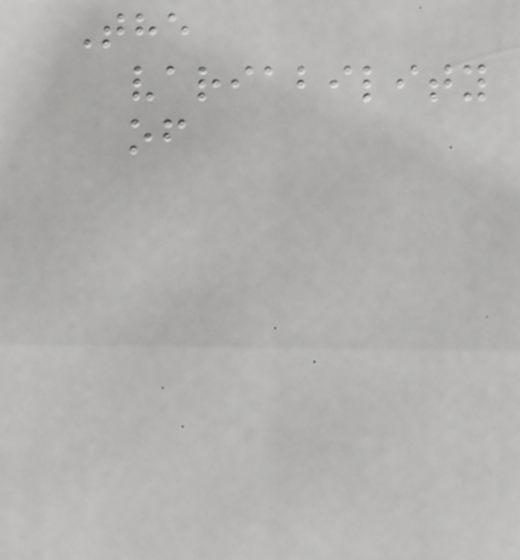The
variability
of
